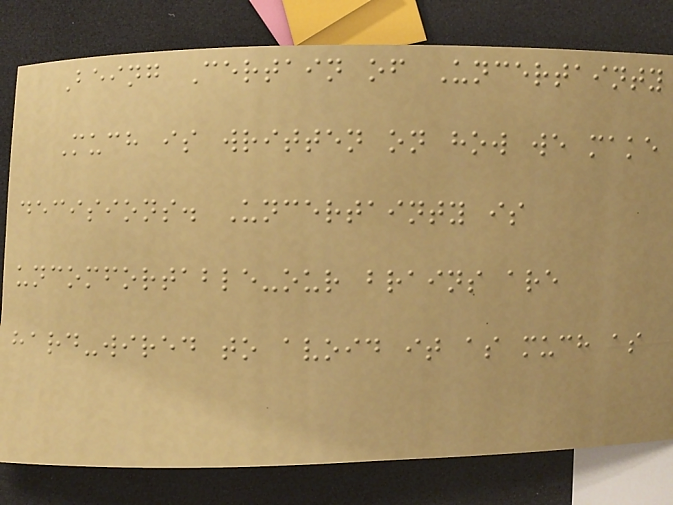Being Certain of Uncertainty
Much is written on how we make
decisions. Uncertainty is
uncomfortable-our brains are
hard-wired to avoid it as much as
